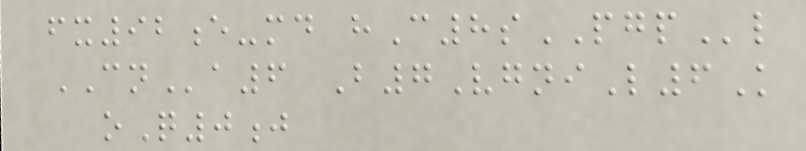fx92e-md hC8sPGPl
CNa6 B7VgniL6K
oQ0j
